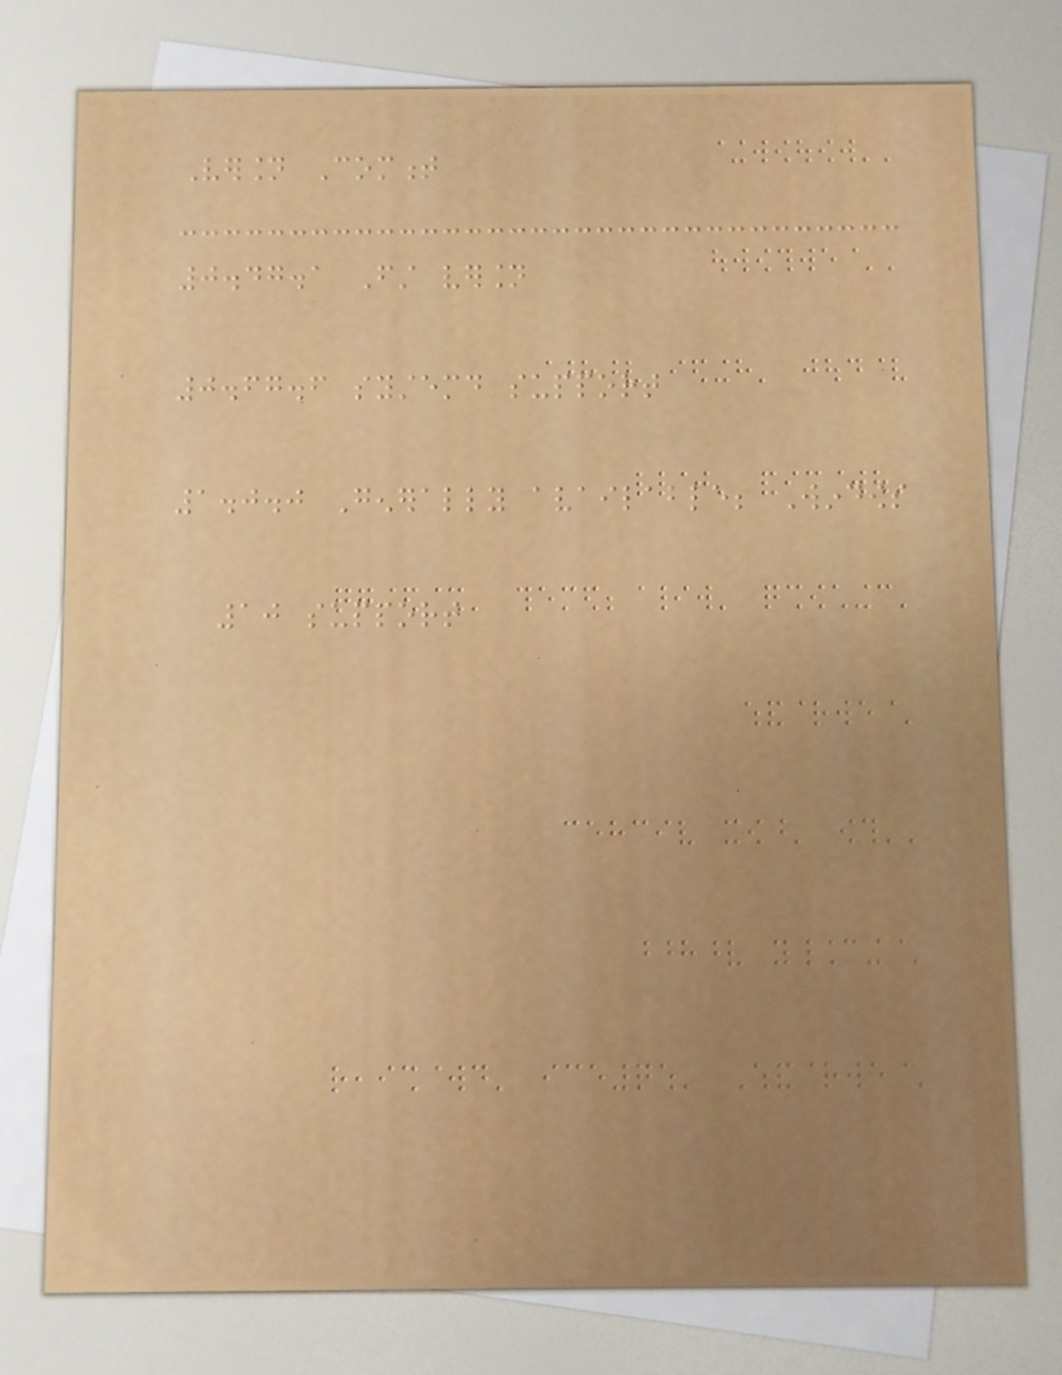Version Comment
0.47.1 First version
0.67.6 systemd support
1.0.0 Generally available; Windows
10 support
